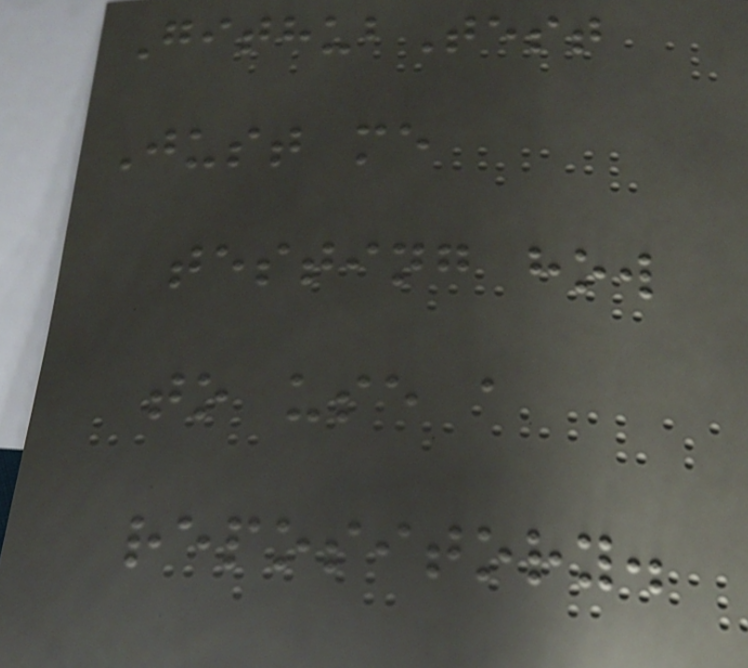GithubTest
Just me
testing how
to use a
repository.
